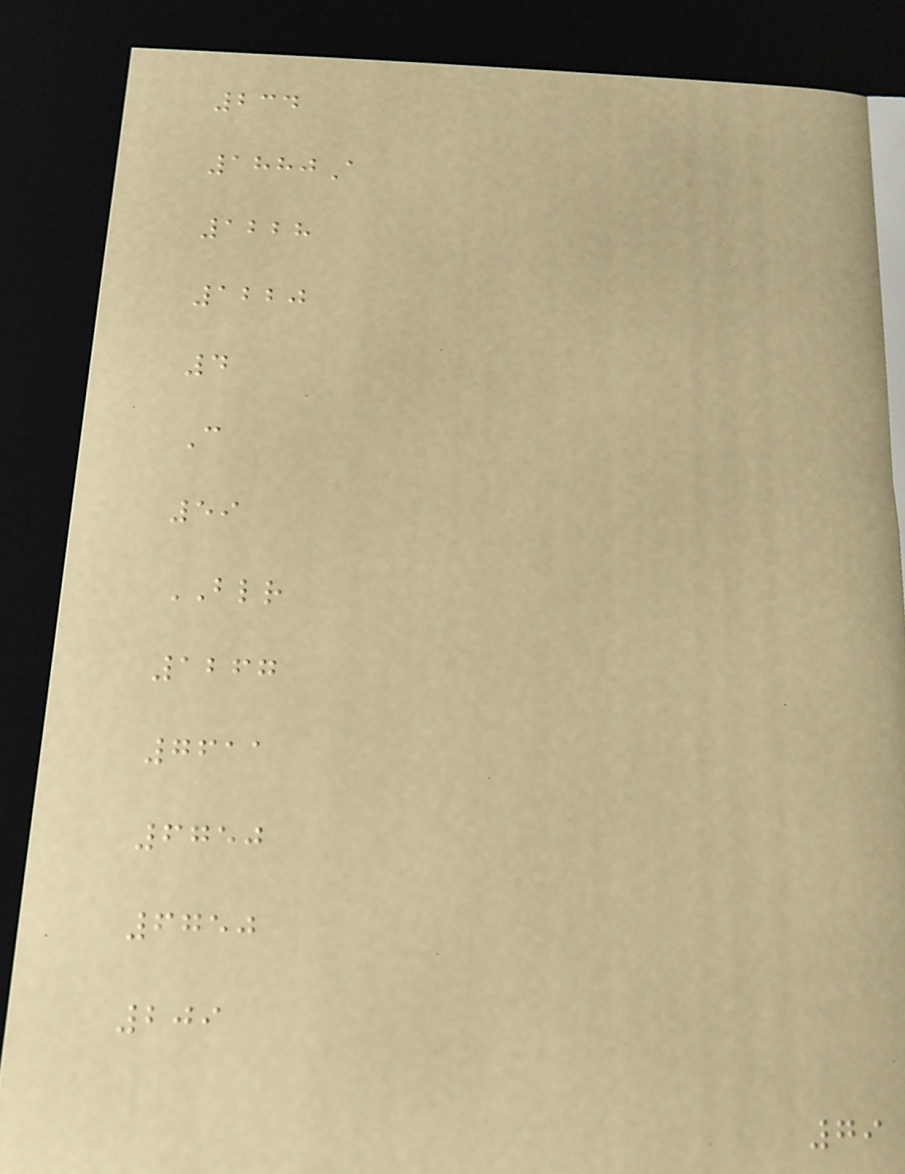234
1880A
1228
1220
4
C
59
BLR
1267
7611
6750
6750
209
79
